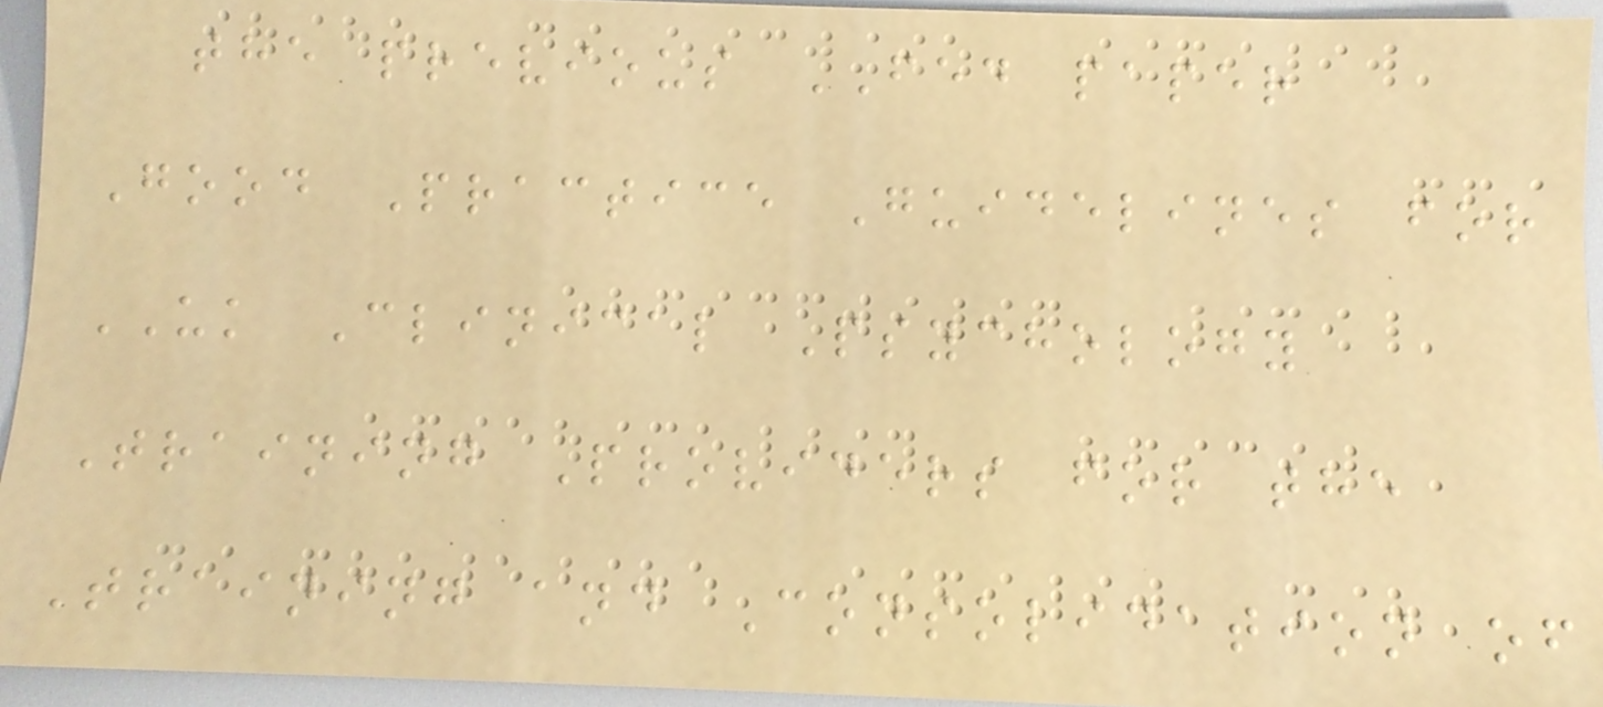the previous FED paper
Good Practice Guidelines for
UK Clinical Psychology
Training Providers for the
Training and Consolidation of
